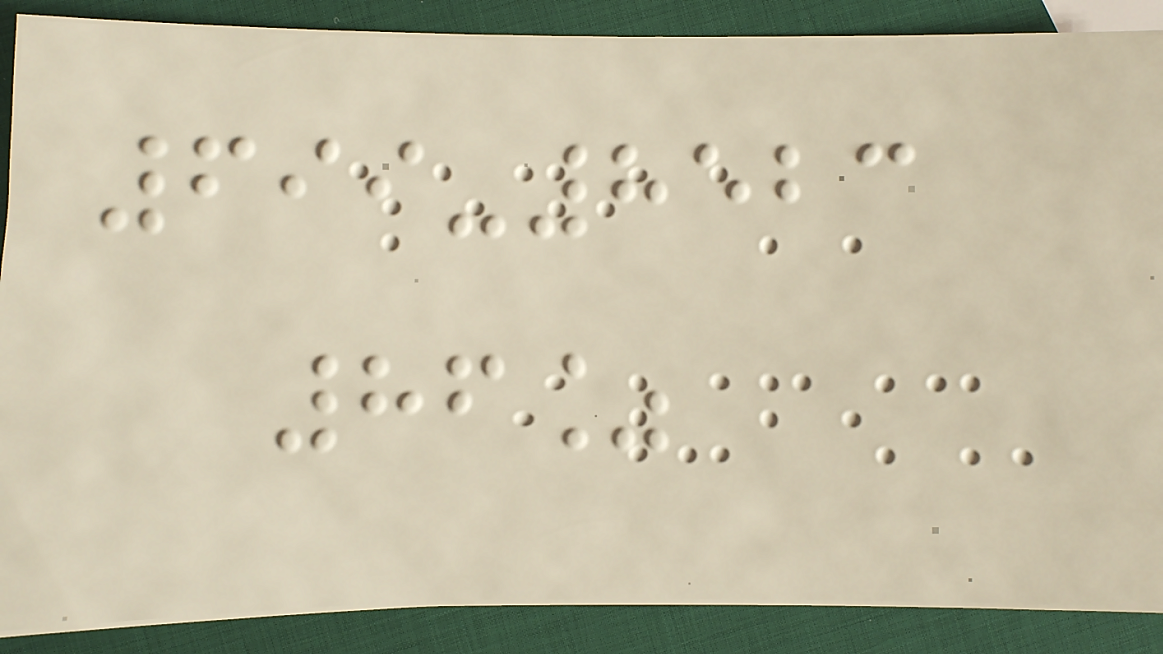699-8523
86%
